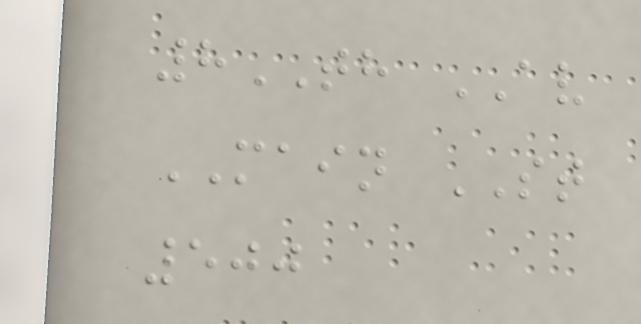8TH AV
MAIN ST
500
